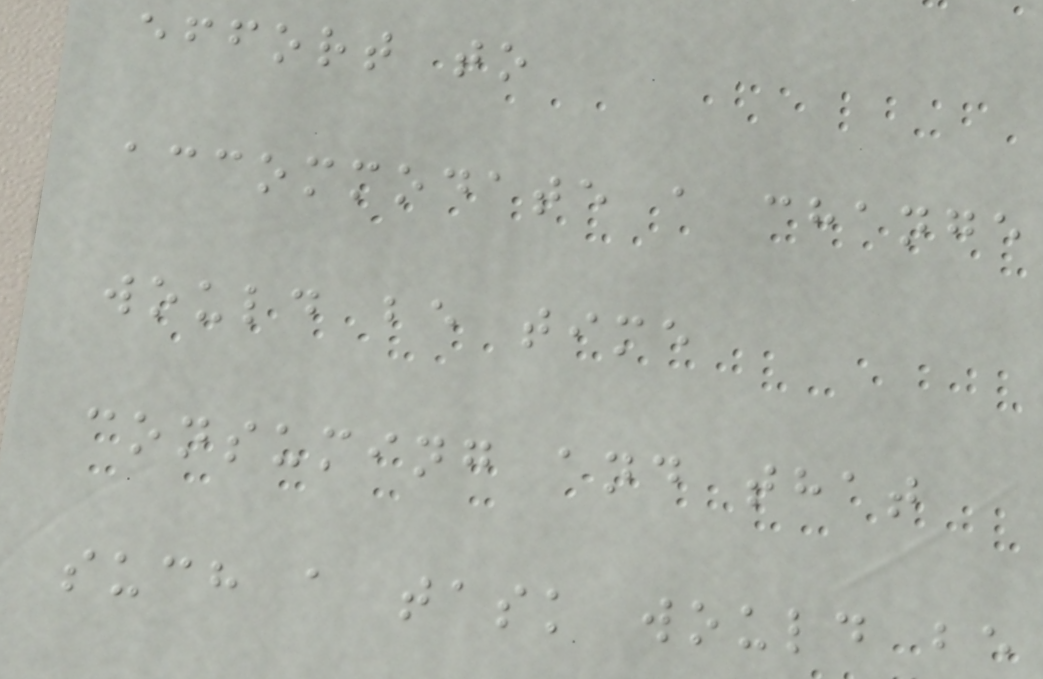effort to
accommodate a change
would be time
consuming and that
such a task would be
